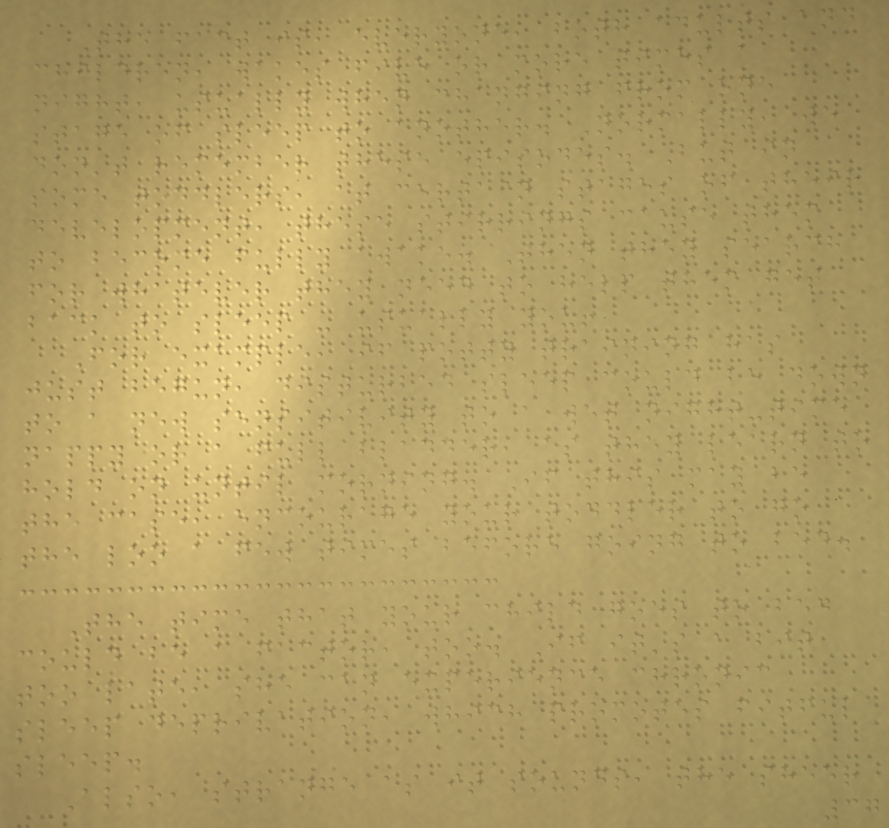The fact is, everyone, both adults and
children, wakes five or more times a
night, usually when changing from one
stage of sleep to another. Normally, we
don't remember these episodes. But in
some toddlers, at certain stages of their
development, these stirrings cause them
to become fully awake. Then they search
for whatever they need to help them get
back to sleep - usually you!
For example, if potty training has
just begun, disturbed sleep could be down
to a new sensitivity to a wet night-time
nappy or a full bladder, as they learn to
hold on until morning. If this may be
the case, encourage your toddler to go
the loo a few times before going to bed.
The time that your child goes to bed
could be a factor, too. If it's a bit
too late, she can experience chronic
sleep deprivation, which promotes fitful
sleep.
Also, strange as it sounds, the sheer
37
